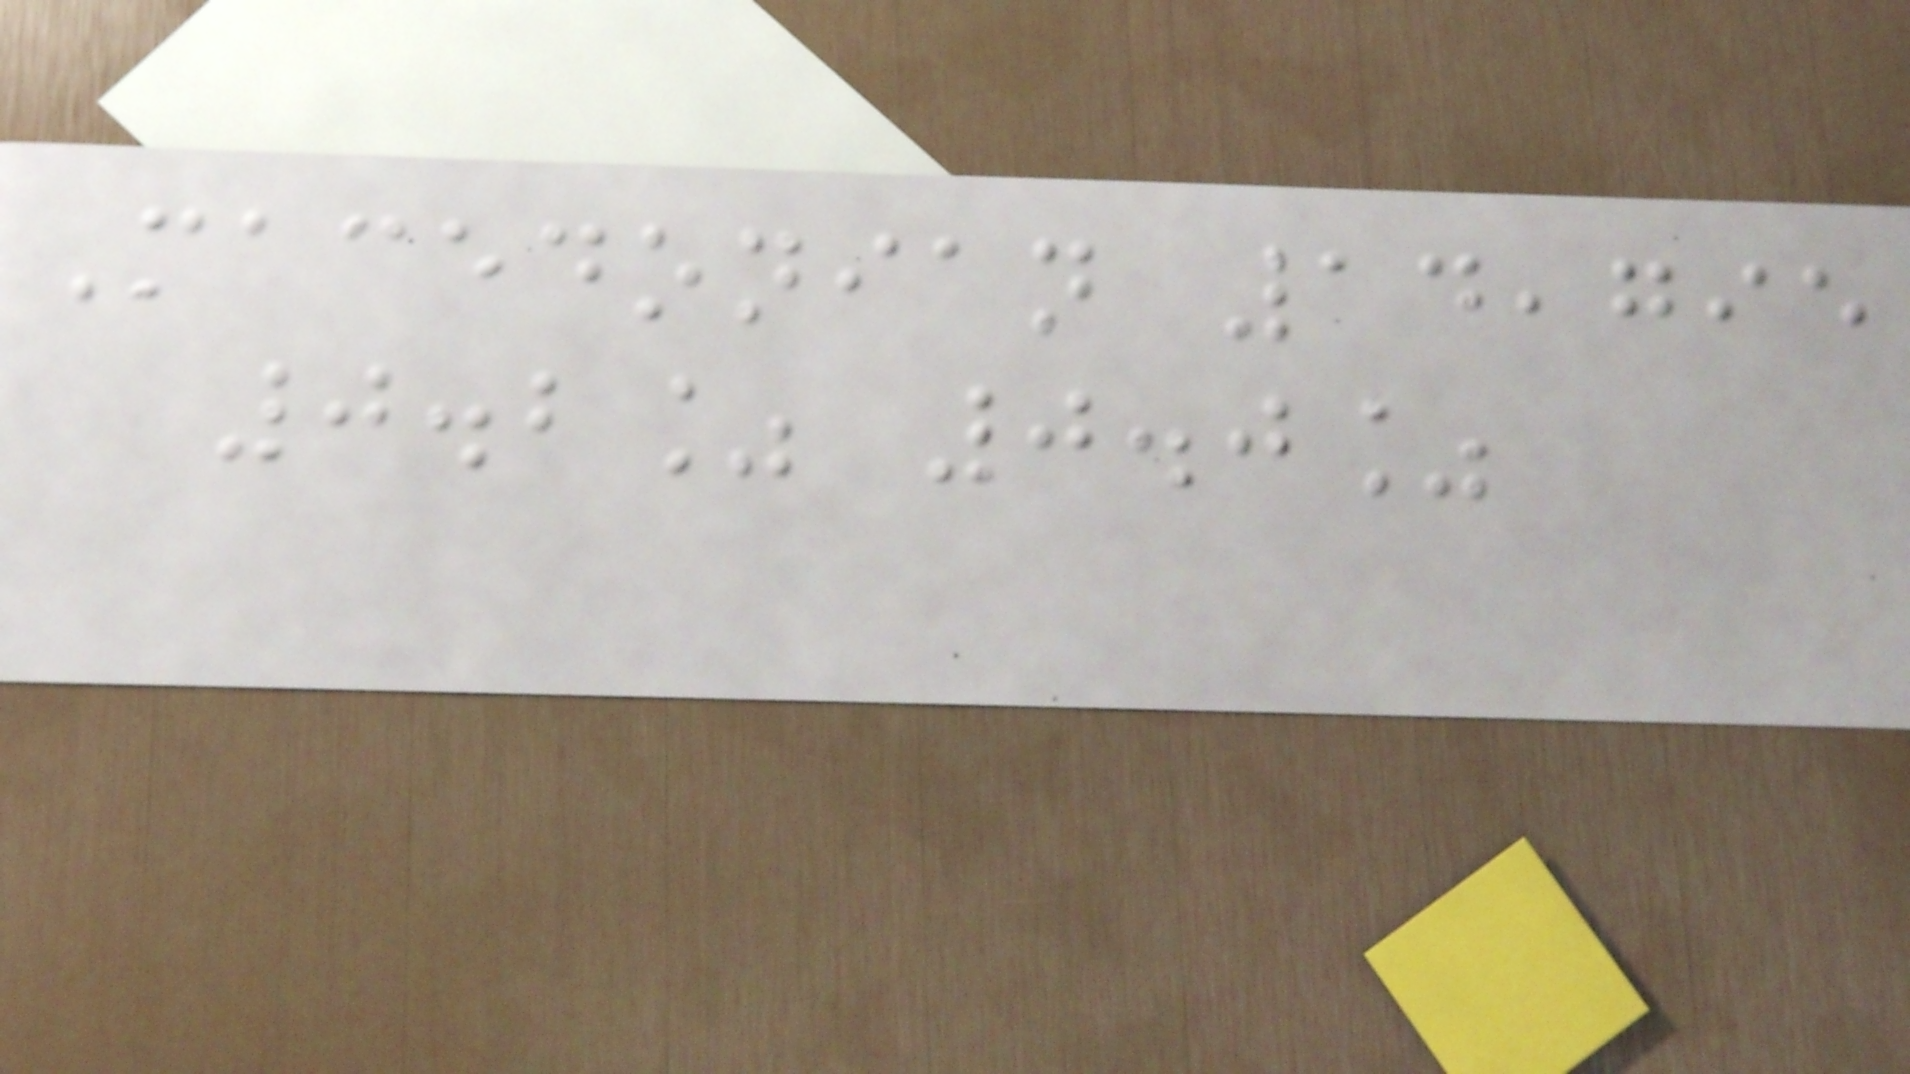Macedonian 14,795
0.2% 0.0%
